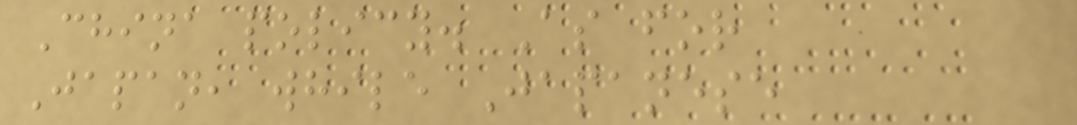China policy. As for
Japan, while Japanese
